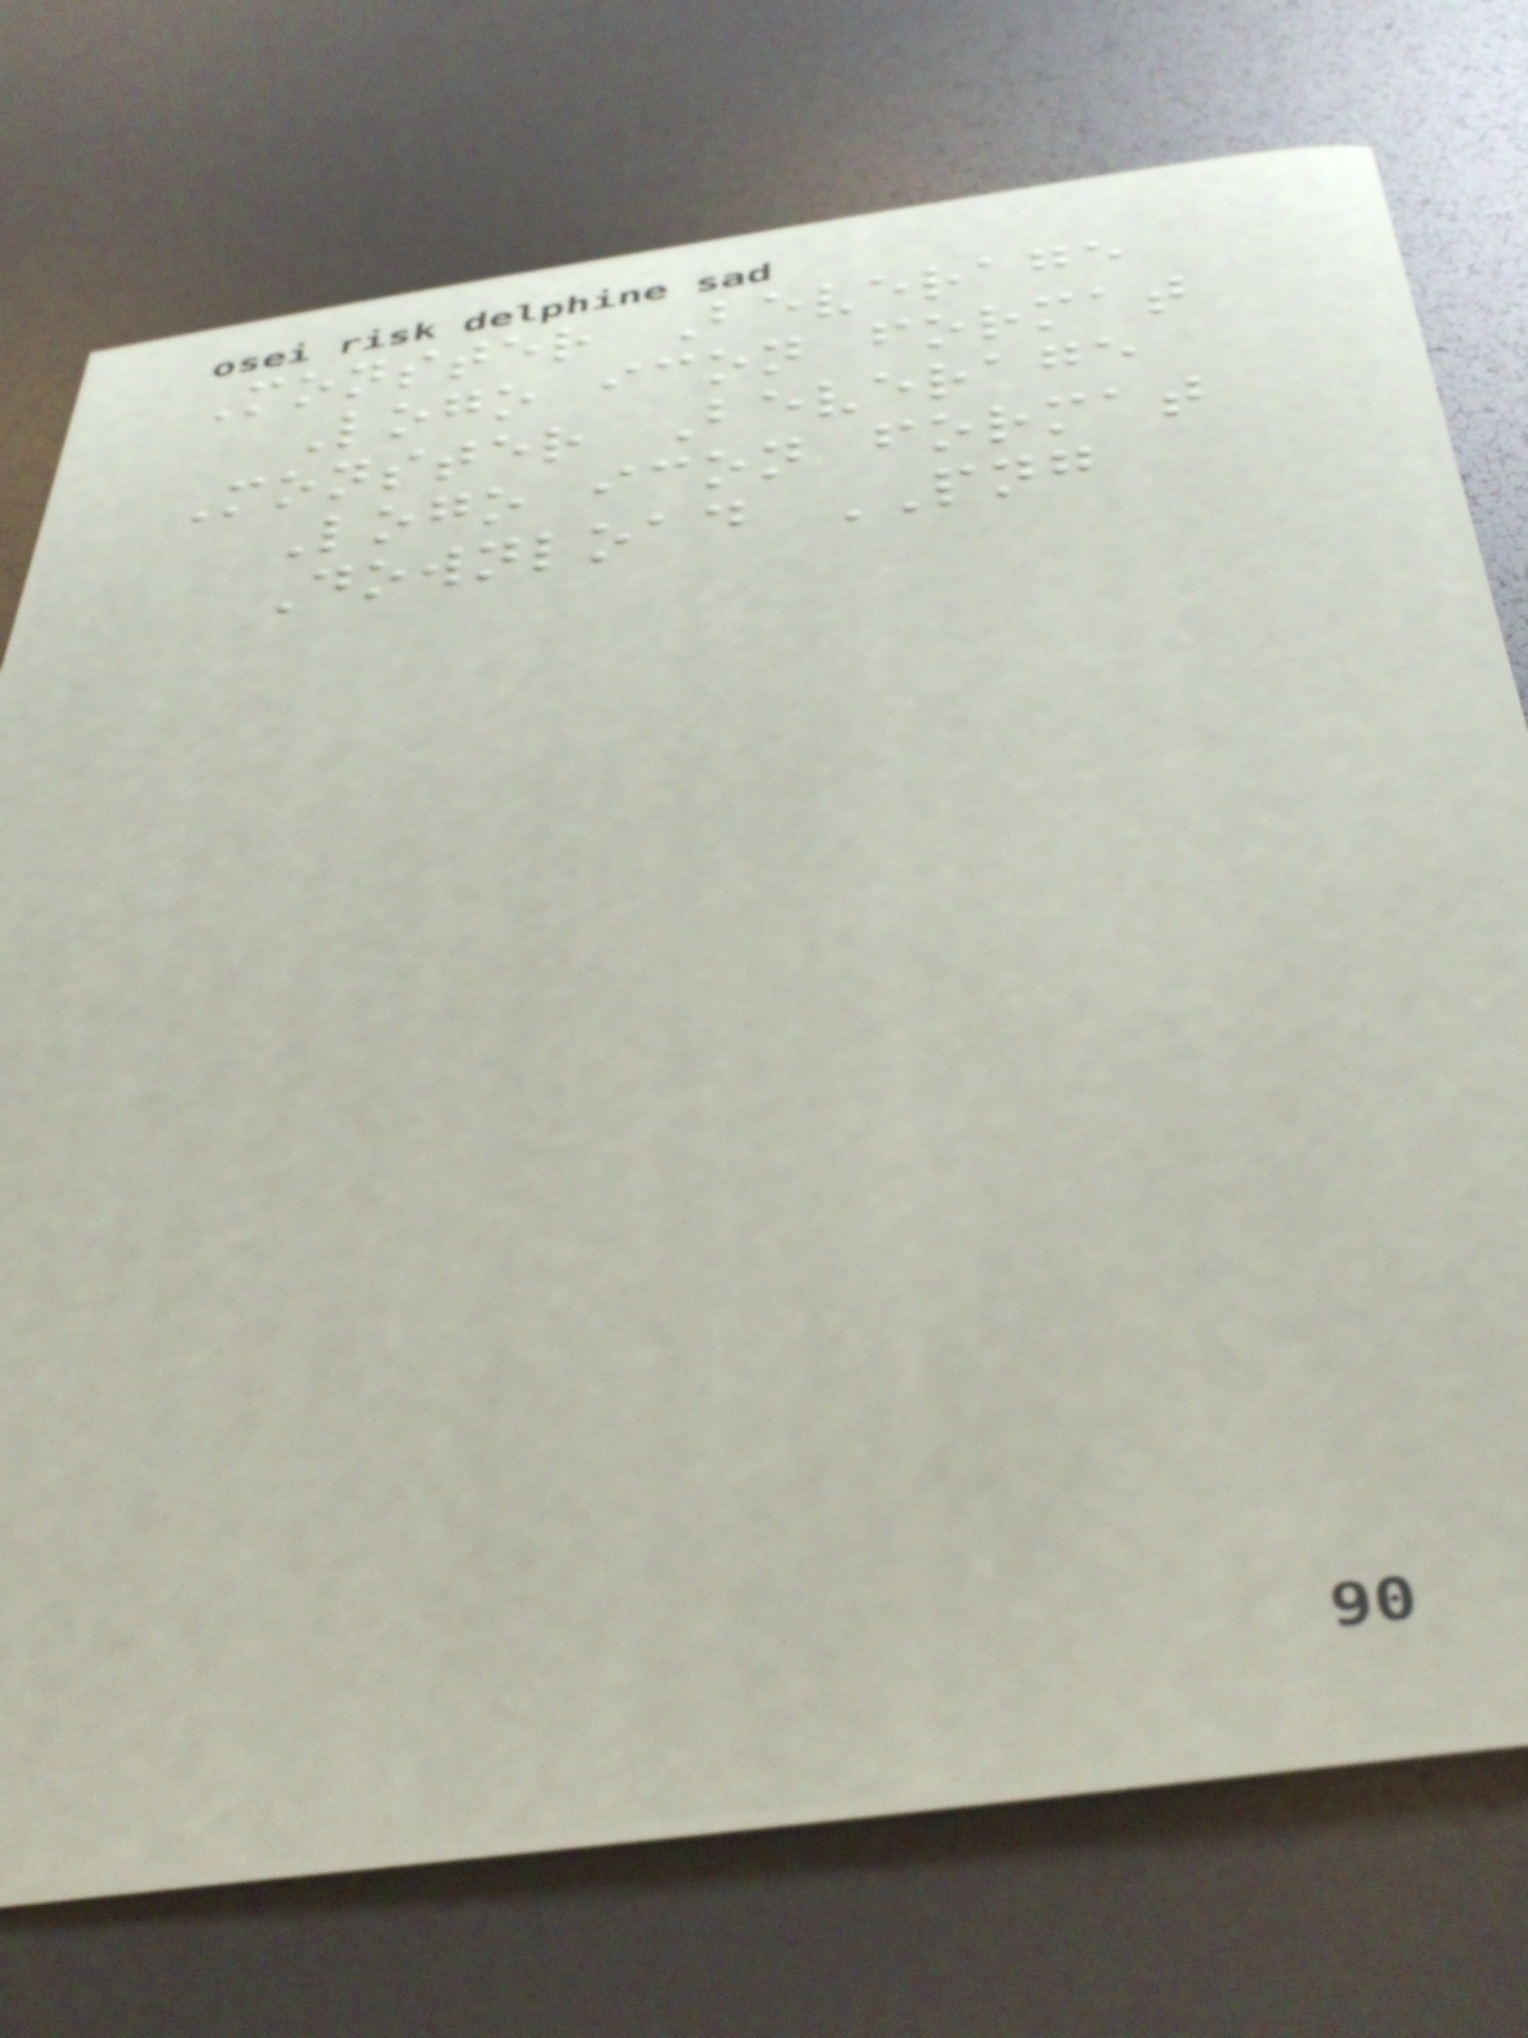Monster Beverage
Logo icon format
Monster Beverage
Logo icon format
Download PNG
